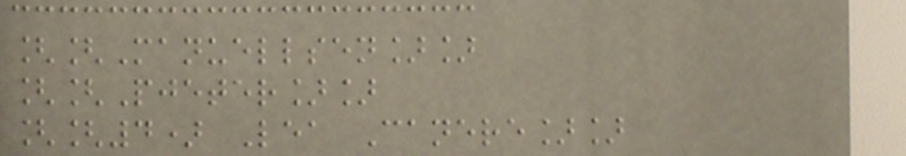[[Manuellsen]]
[[Pjeter]]
[[4) Lea Canere]]
